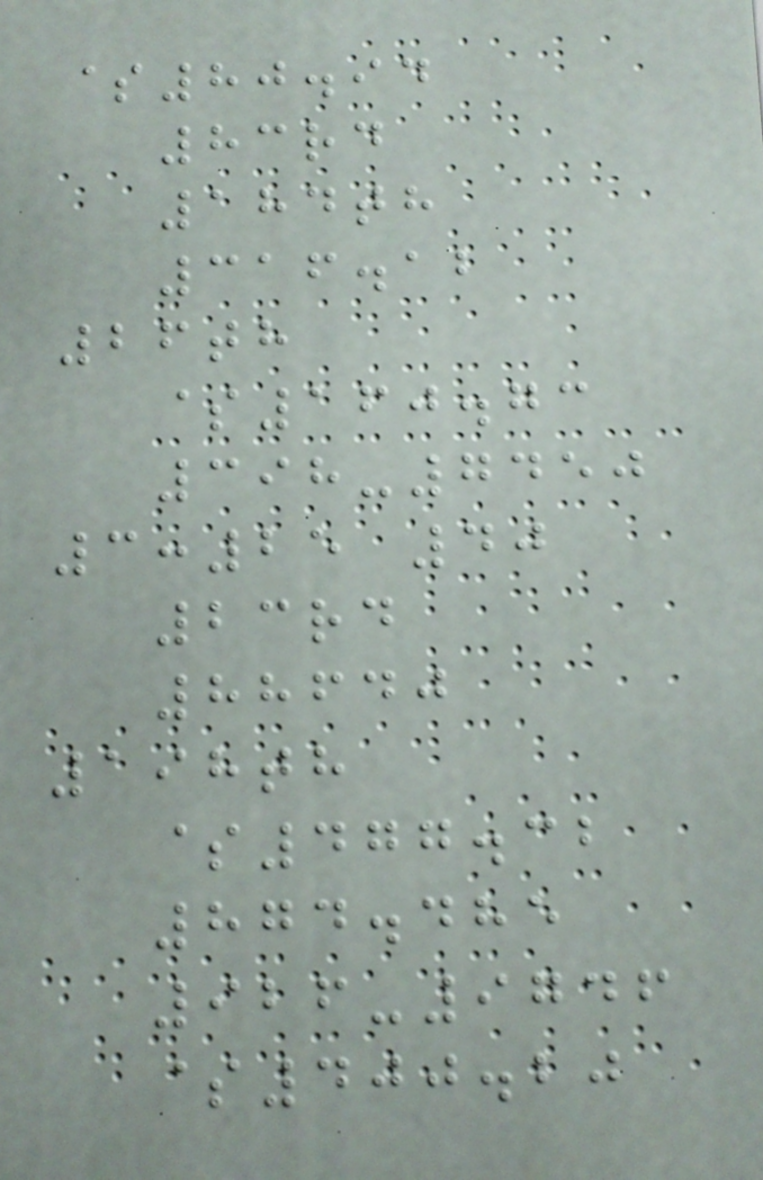$80.94
83rd
184th
316.12
26th
$160.73
398-7450
3:25 40
23rd
88640
198th
$477.32
874.485
926-9746
$400.20
